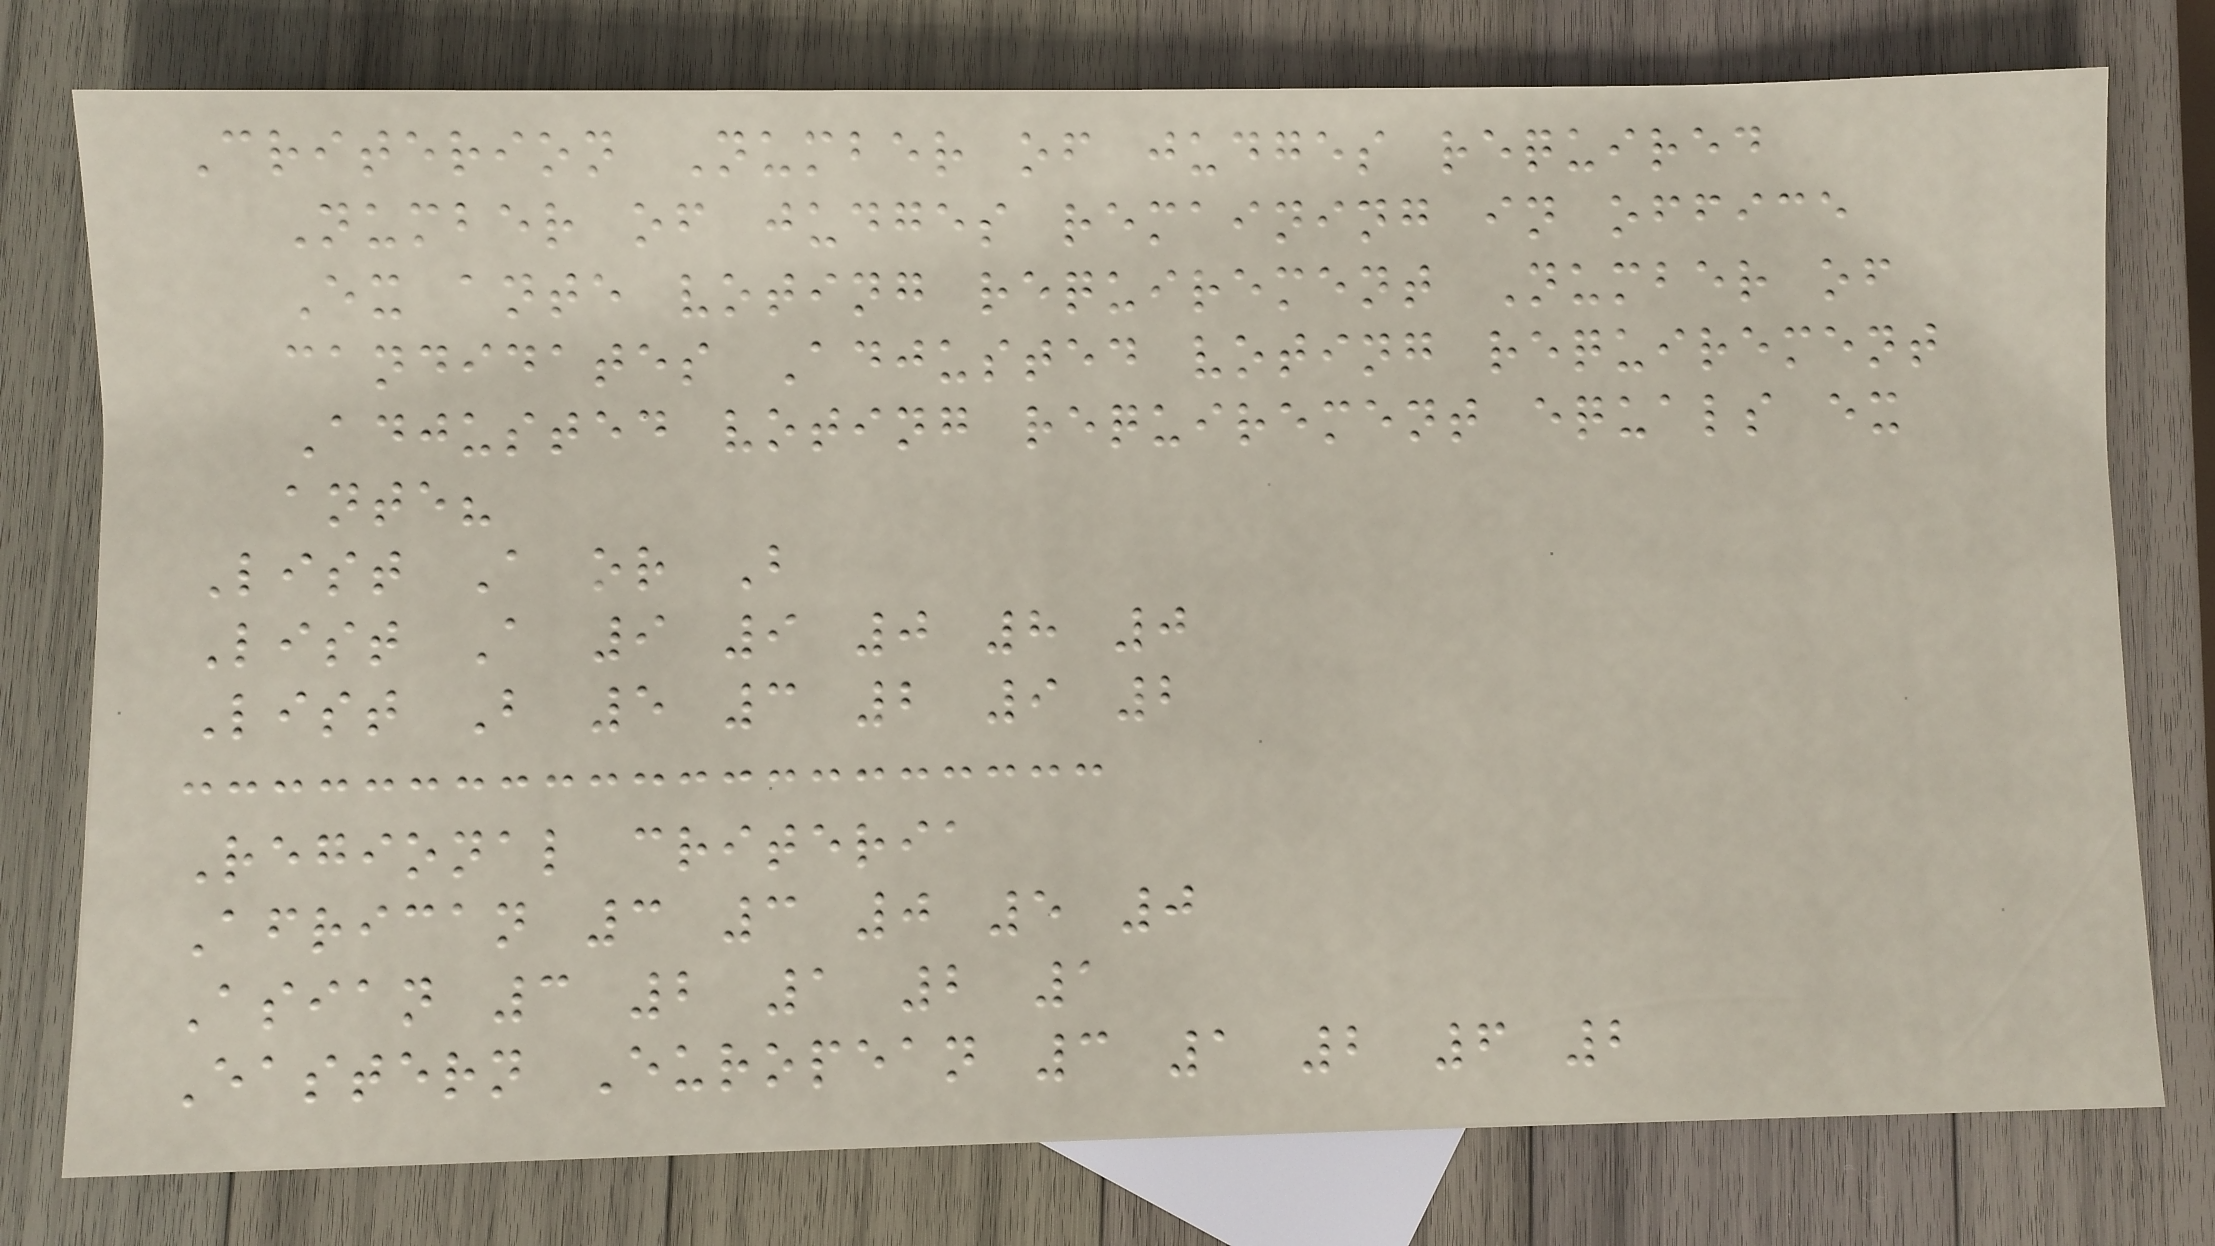Criterion Number of judges required
Number of judges remaining in office
Ex ante voting requirement Number of
candidates Adjusted voting requirement
Adjusted voting requirement equals ex
ante?
List A or B
List A 9 9 0 8 0
List B 5 3 2 9 2
Regional criteria
African 3 3 0 5 0
Asian 3 2 1 2 1
Eastern European 3 1 2 6 2
